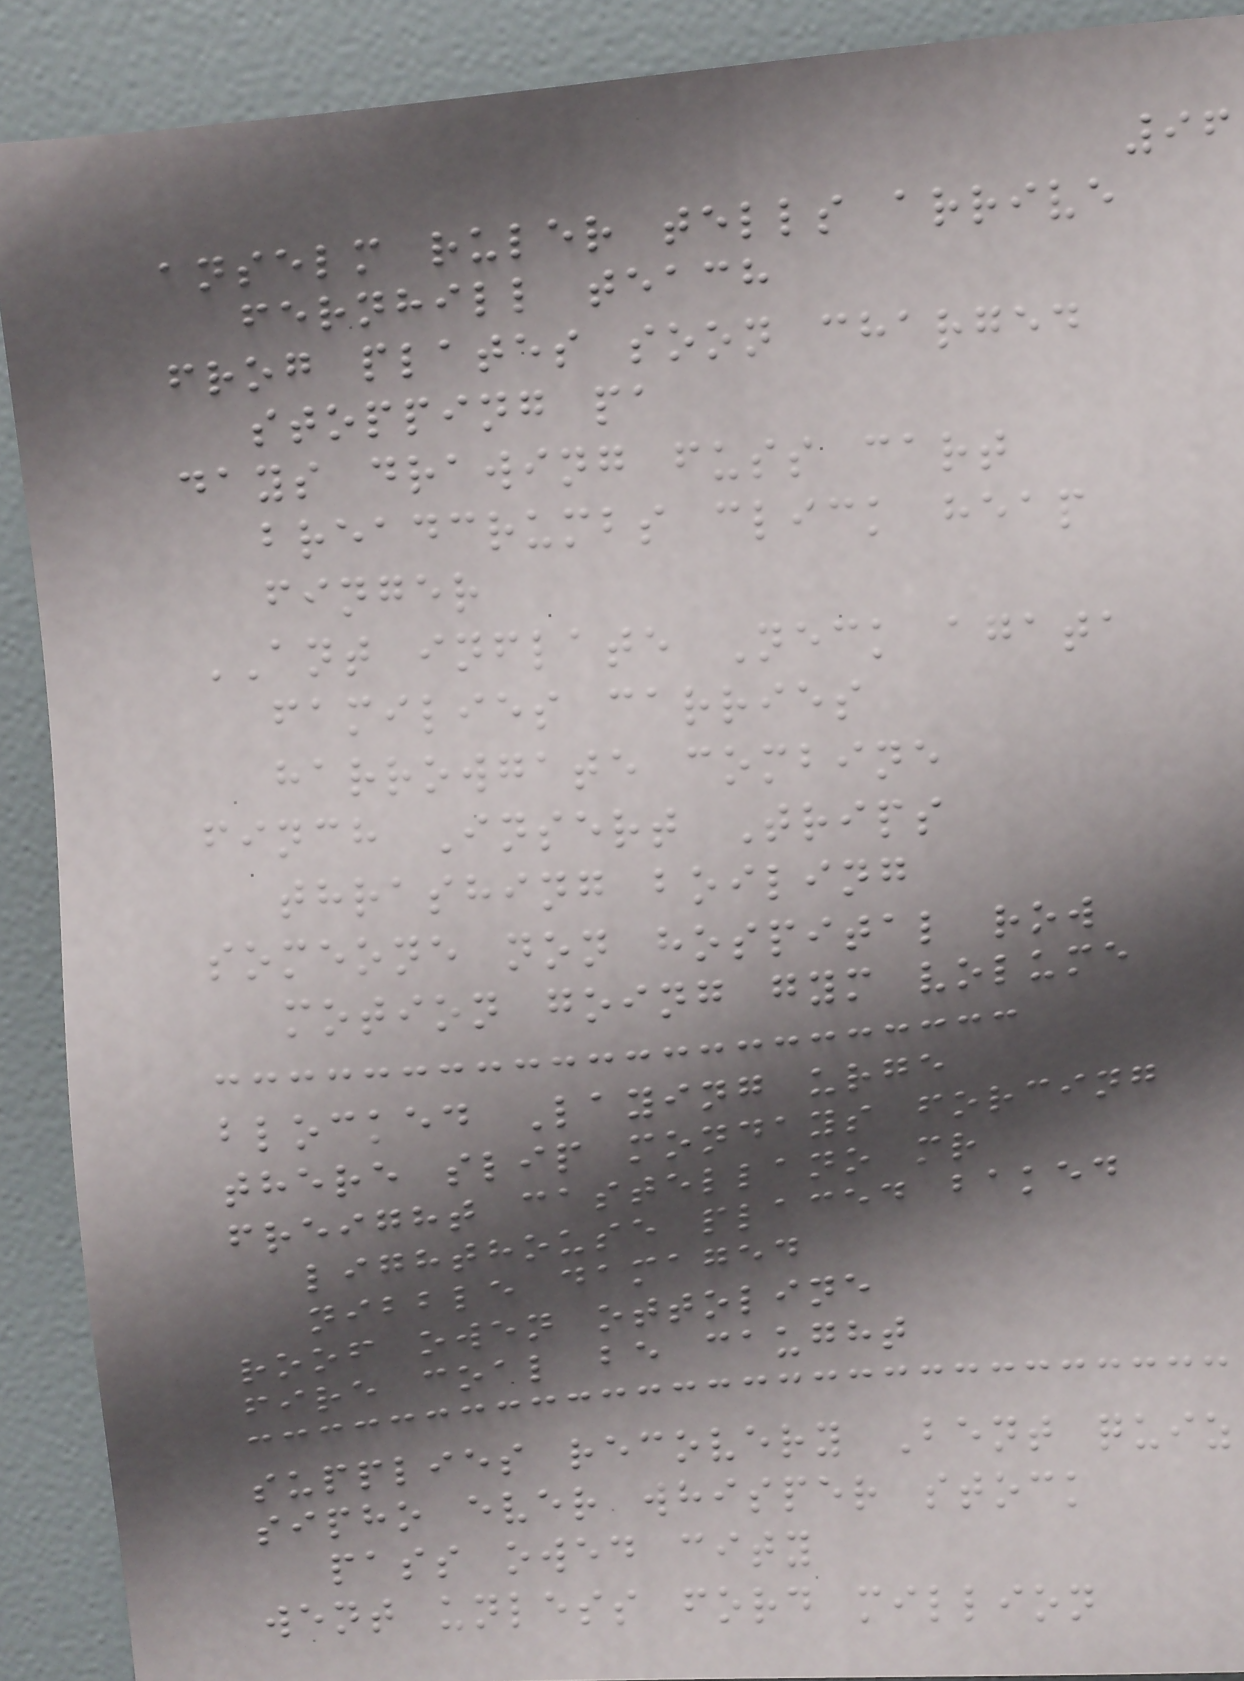96
anselm ruler tells arrive
fernhill teach
frog plates soon charged
stopping pa
days drawing fuss cart
breadcrumbs click heap
finger
ANT inflate Neck agata
families carries
harrowgate combine
finch Insert Trips
thrashing boiling
someone non hospital row
motion going gym volume
blocked Laying urge
there slip mondays forcing
freight castellano mr
lighthouse placed baked
nibble damaged
roof owen ottoline
fire coal be caught
supplies recovery Bent quiz
sipho ever whisper stock
pass owed city
went unless ford million
